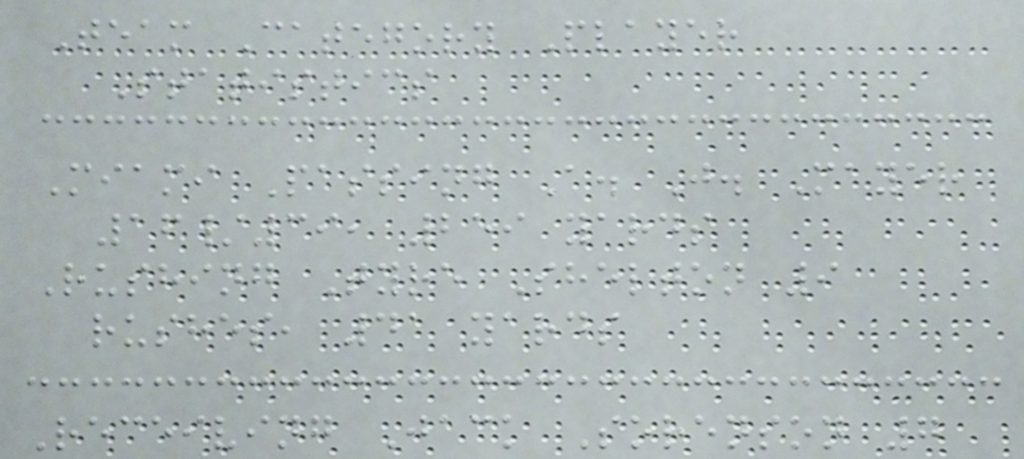Team Category Player
Statistics
Miami Passing A. J. Mayer
16/39, 259 yards
Rushing Tyre Shelton 9
rushes, 41 yards
Receiving Jack Sorenson 7
